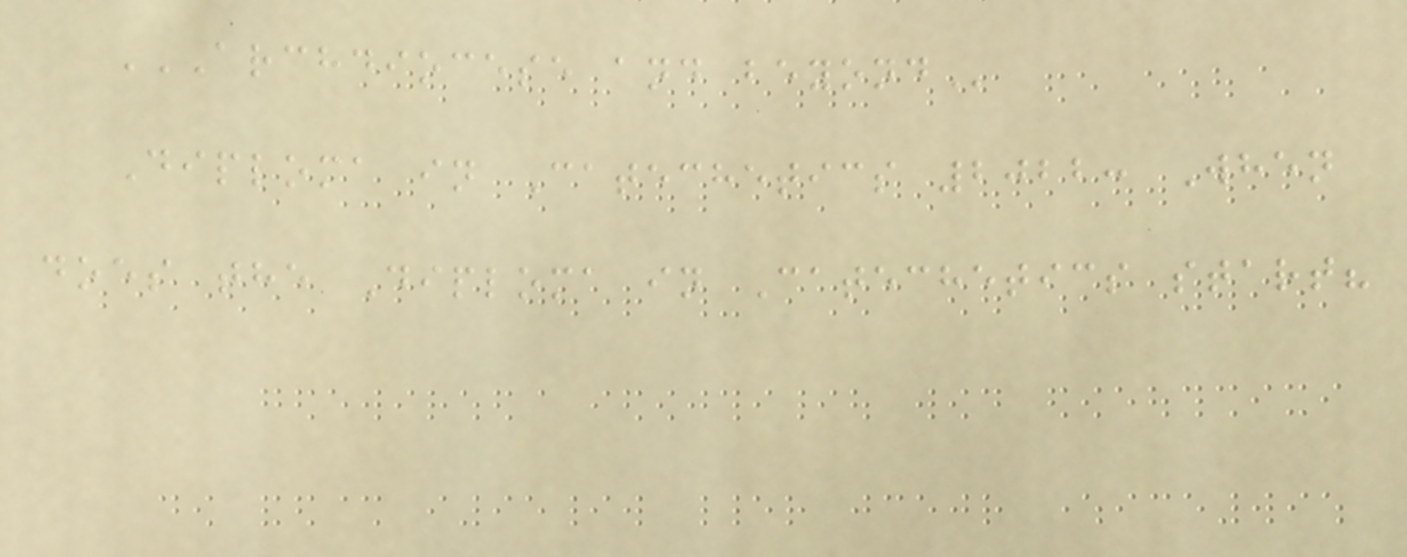ARCHDIOCESE AND BEYOND
Diploma in Catechetics 2022: When
does the Diploma in Catechetics start?
